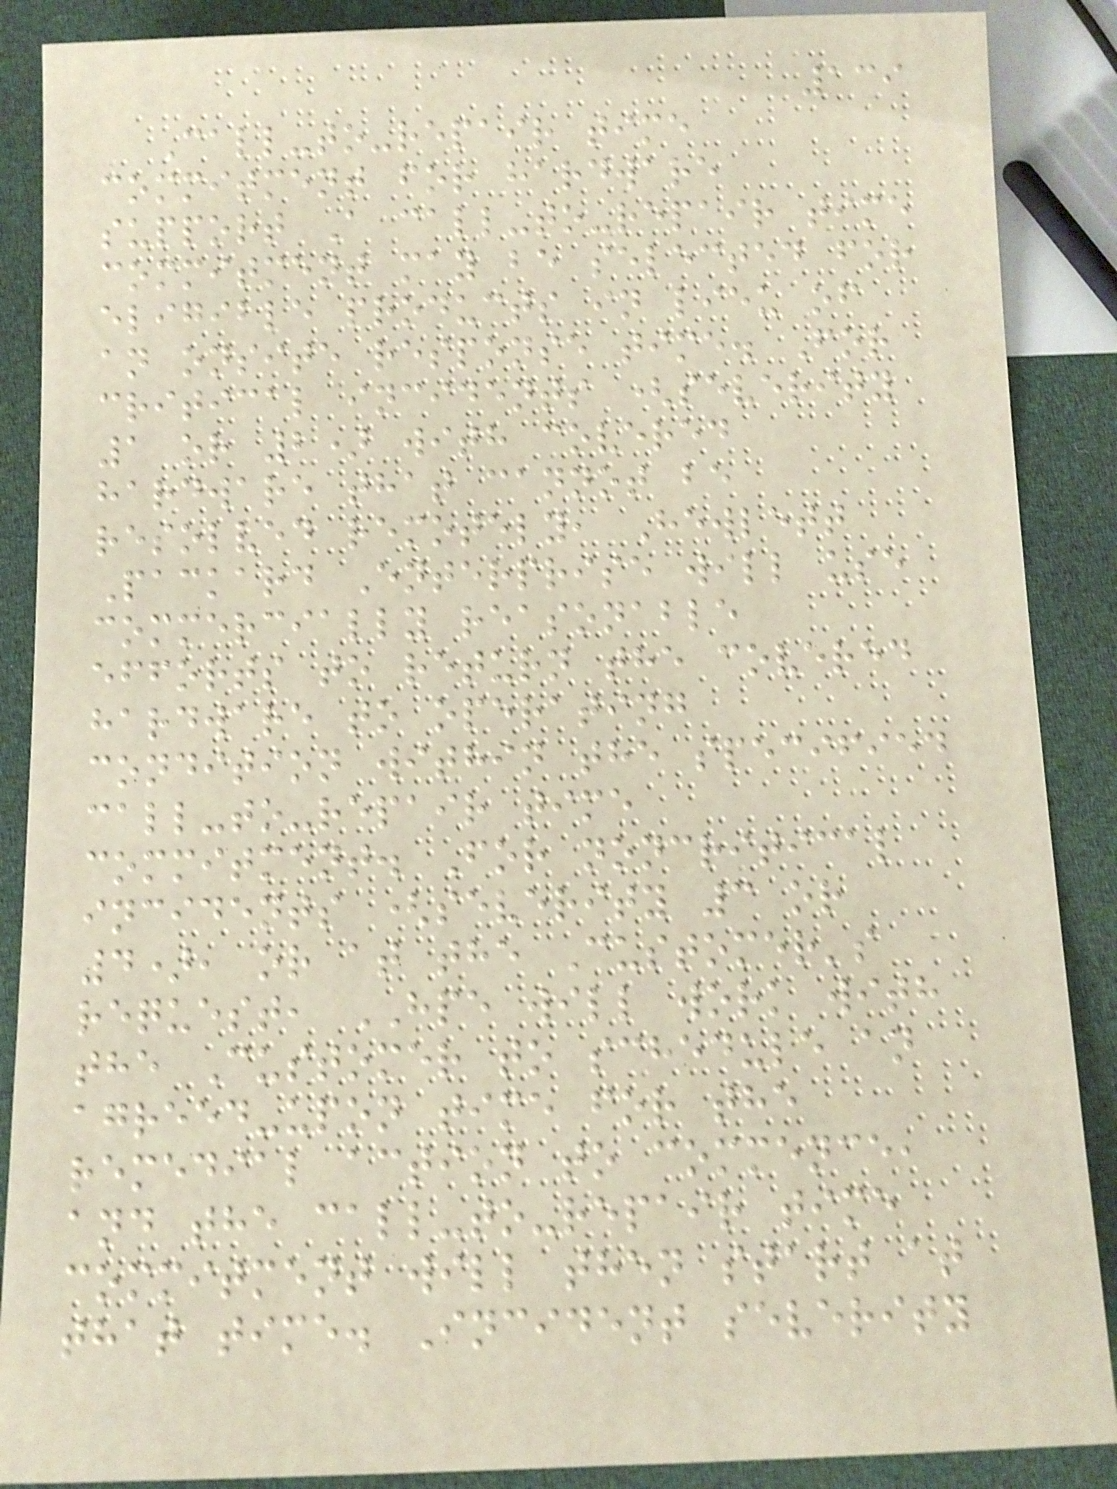139
Call-to-repair time
commitment for hardware
support A call-to-repair time
commitment may be selected for
eligible products in lieu of
an onsite response time. For
critical incidents (severity
1 or 2) with covered
hardware that cannot be
resolved remotely, Hewlett
Packard Enterprise will use
commercially reasonable
efforts to return the covered
hardware to operating
condition within the specified
call-to-repair time
commitment. For noncritical
incidents (severity 3 or
4), or at the Customer's
request, HPE will work with
the Customer to schedule an
agreed-upon time for the
remedial action to commence,
and the call-to-repair time
commitment will then start at
that time. Incident severity
